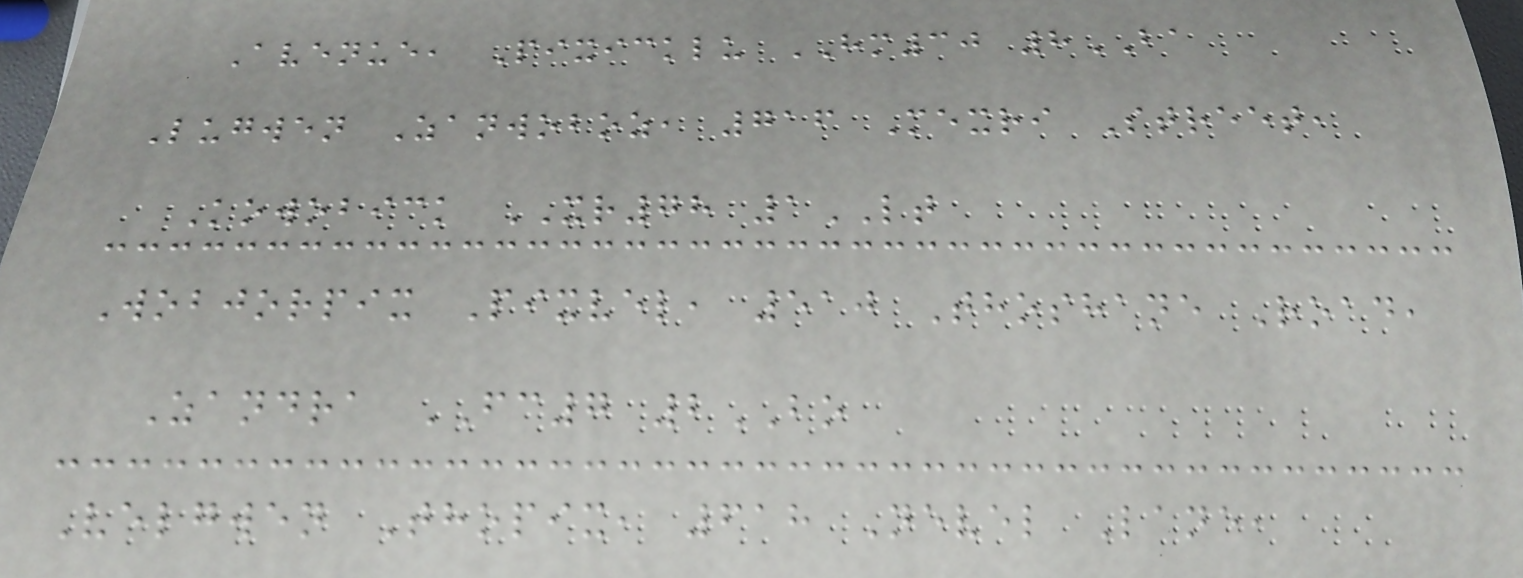Avenue, Pixicklu HM30 8BA
Lugwen Zanwoboz, 716 Mexri Street,
Kowobick XR78 1LT
Wobjorpix Pixvel, 510 Thoshane Road,
Zandra FC7 2BO
Velgwen Thopix, 618 Nevel Lane,
